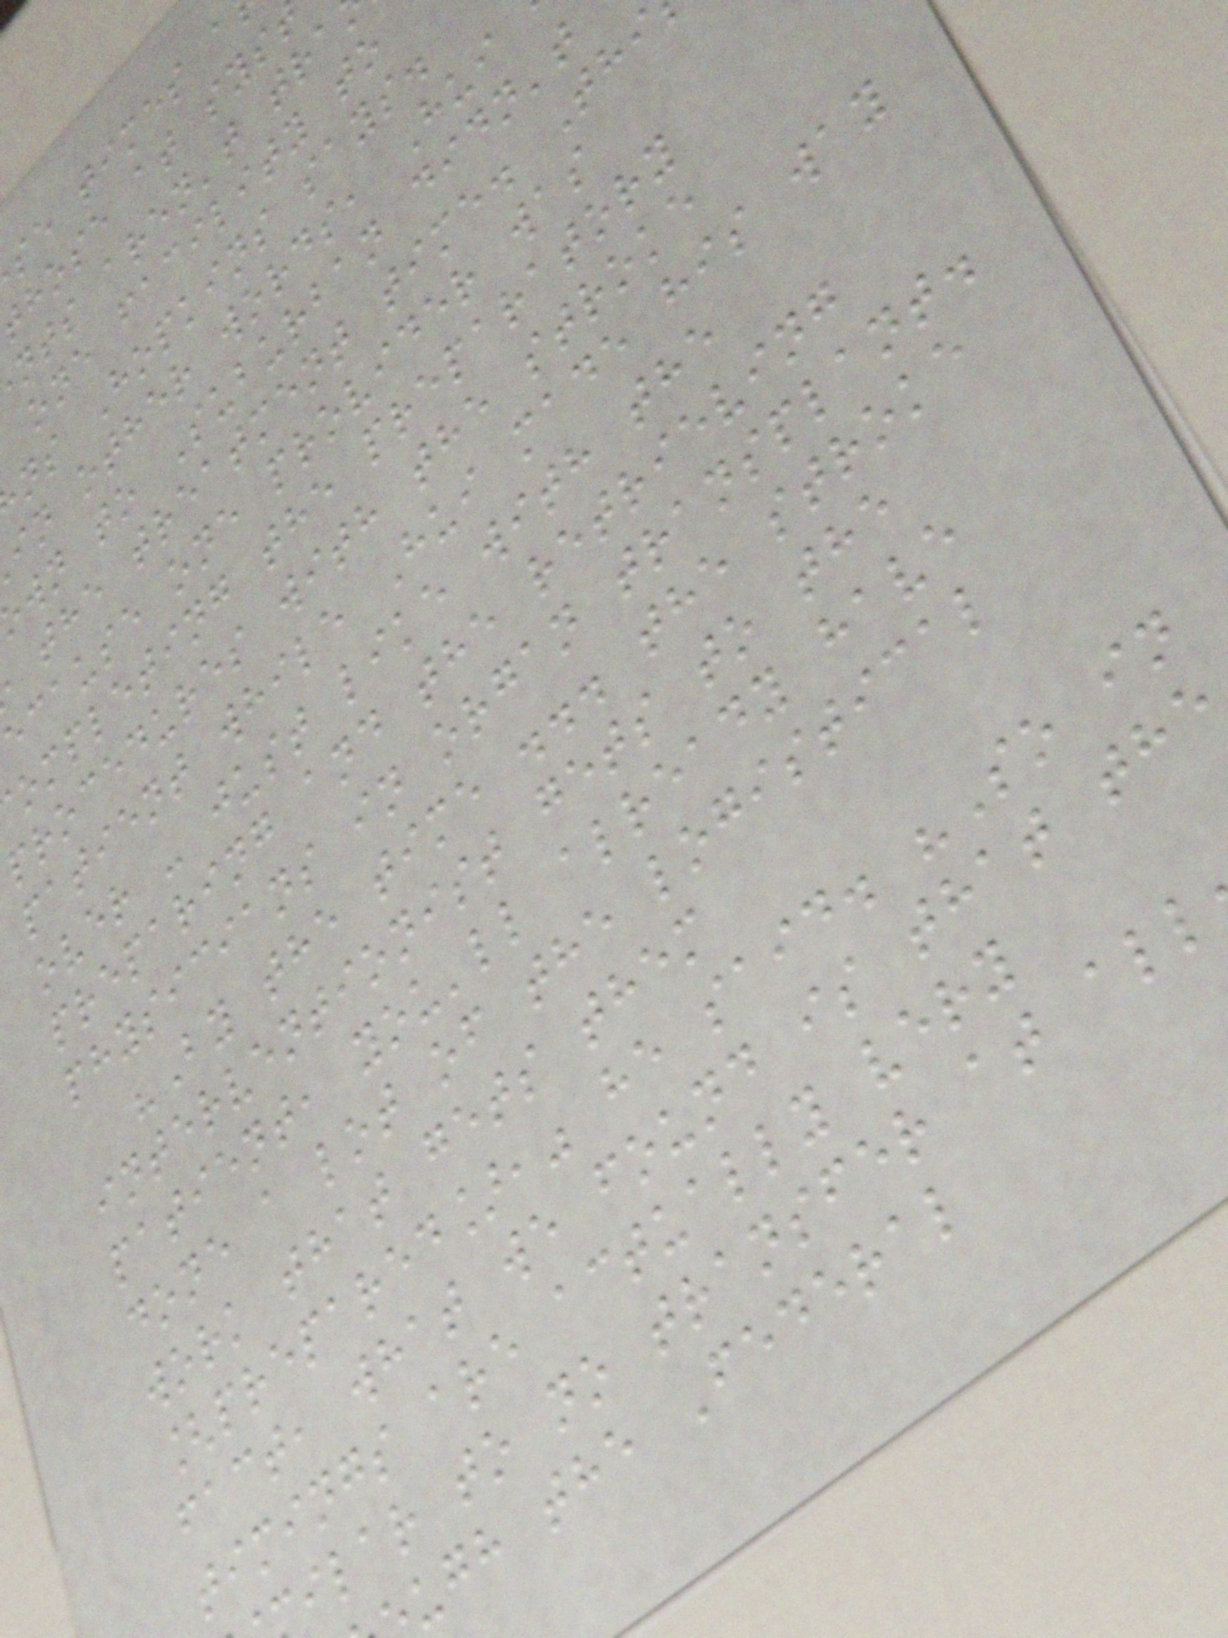se times a
those at sys
nts aren't tra
one facility to
ns Hopkins says.
in other words, Hui
wn to Suburban didn't
the treatment time. Thi
ecause one provider was
ompleting the preparatory
procedures with the stroke
patient while Hui made his way
over - just like with the
preparing and the retrieving
physicians in organ transplant.
"By the time ... the stroke
interventionist gets to the
patient, you'll already have
done a lot of the logistical
work that gets them
[prepared]," he said. "So in
fact, what we found is that the
timings are actually very
ilar to no transfer at all
ugh the Federal
